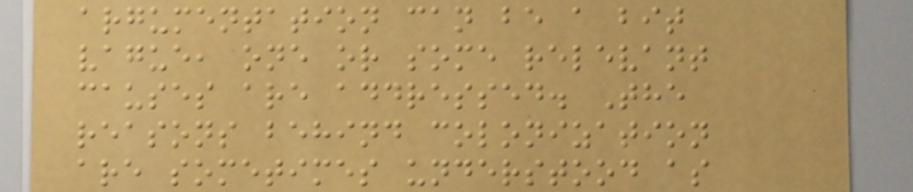argumentation can be a bit
vague, one or some relevant
causes are addressed. The
reasons behind colonization
are sometimes understood as
